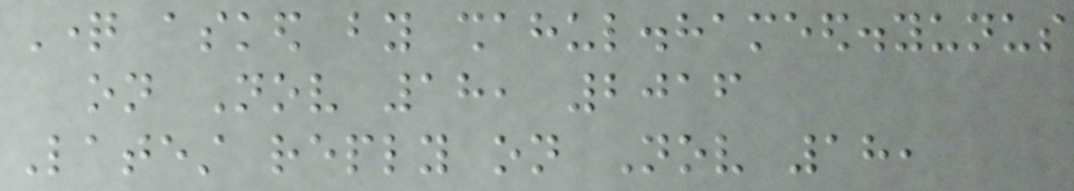Question asked by shahul.hameed.yunus
on Nov 18, 2016
Latest reply on Nov 18,
